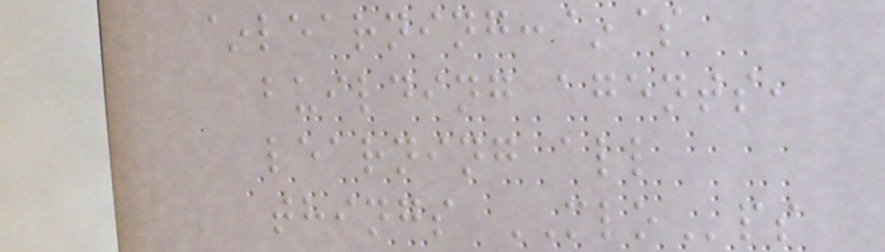~learning:~$
building agents,
learning all
things MLOps
